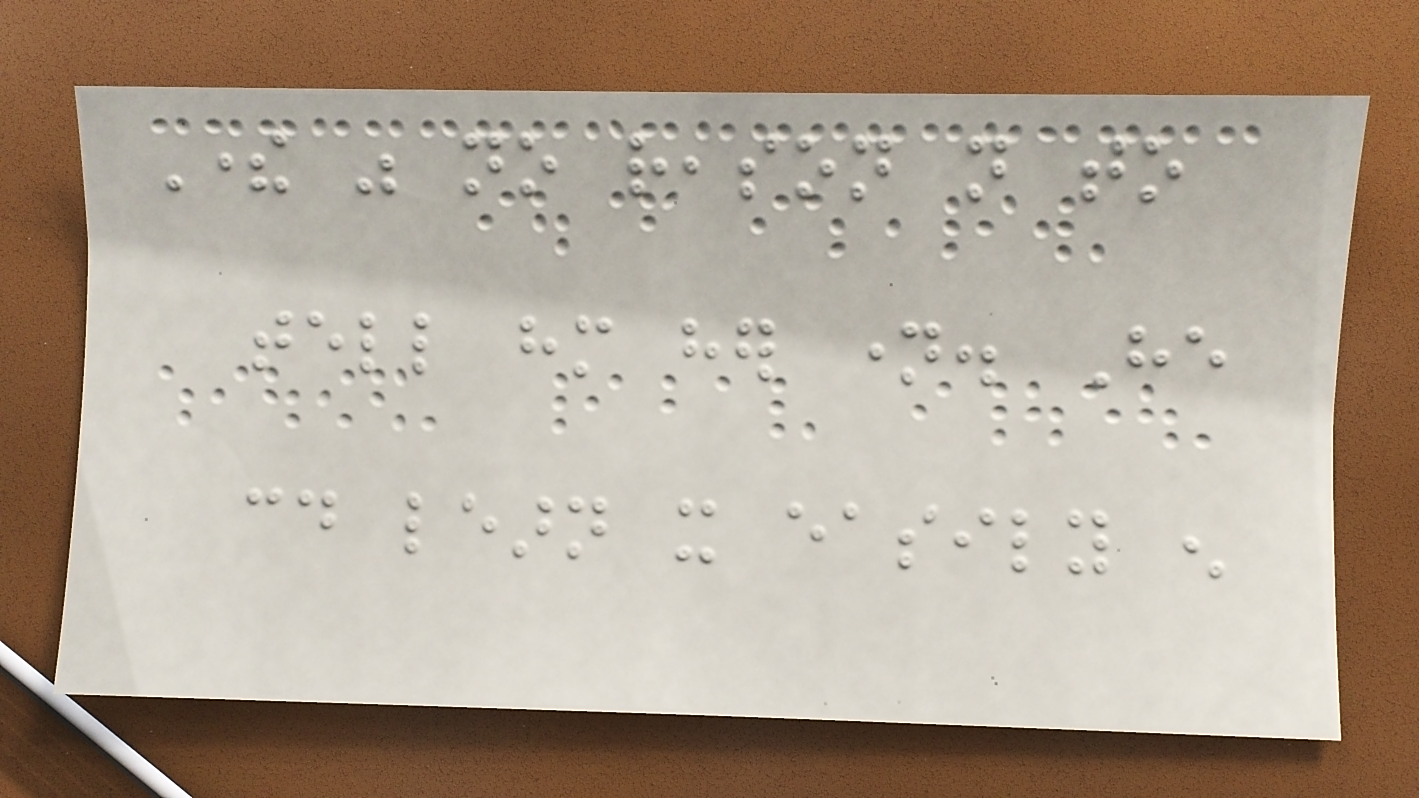There was no reason not to
tell him her name. He
could learn it easily enough
